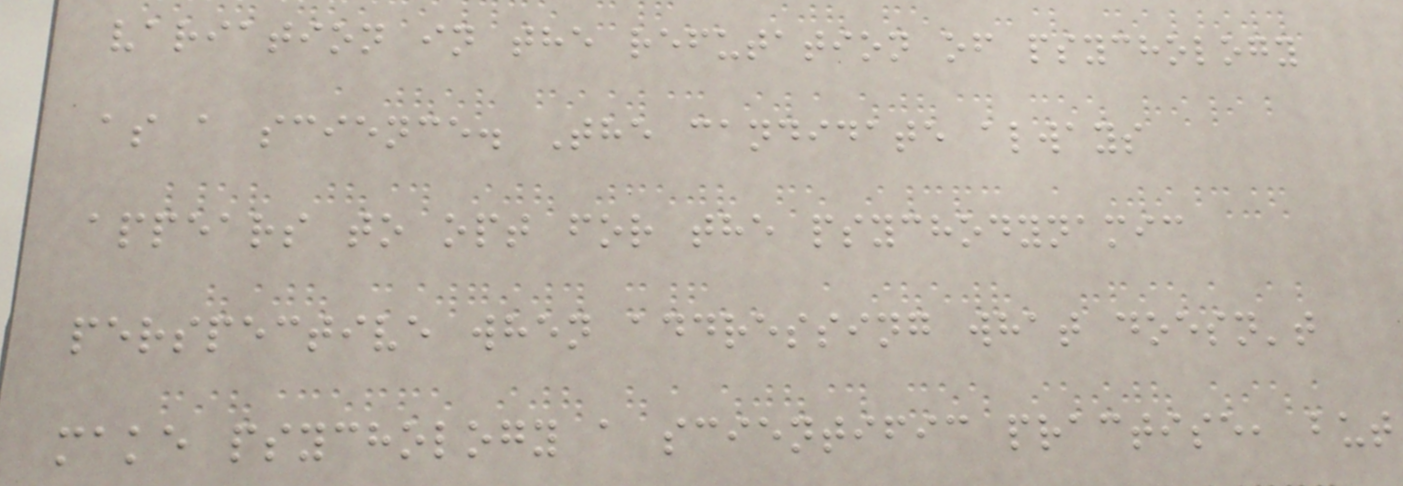variation in the refutation of psychology
as a science. The candidate always
appears to opt for the psychodynamic
perspective when addressing what doesn't
make psychology a scientific practise, but
